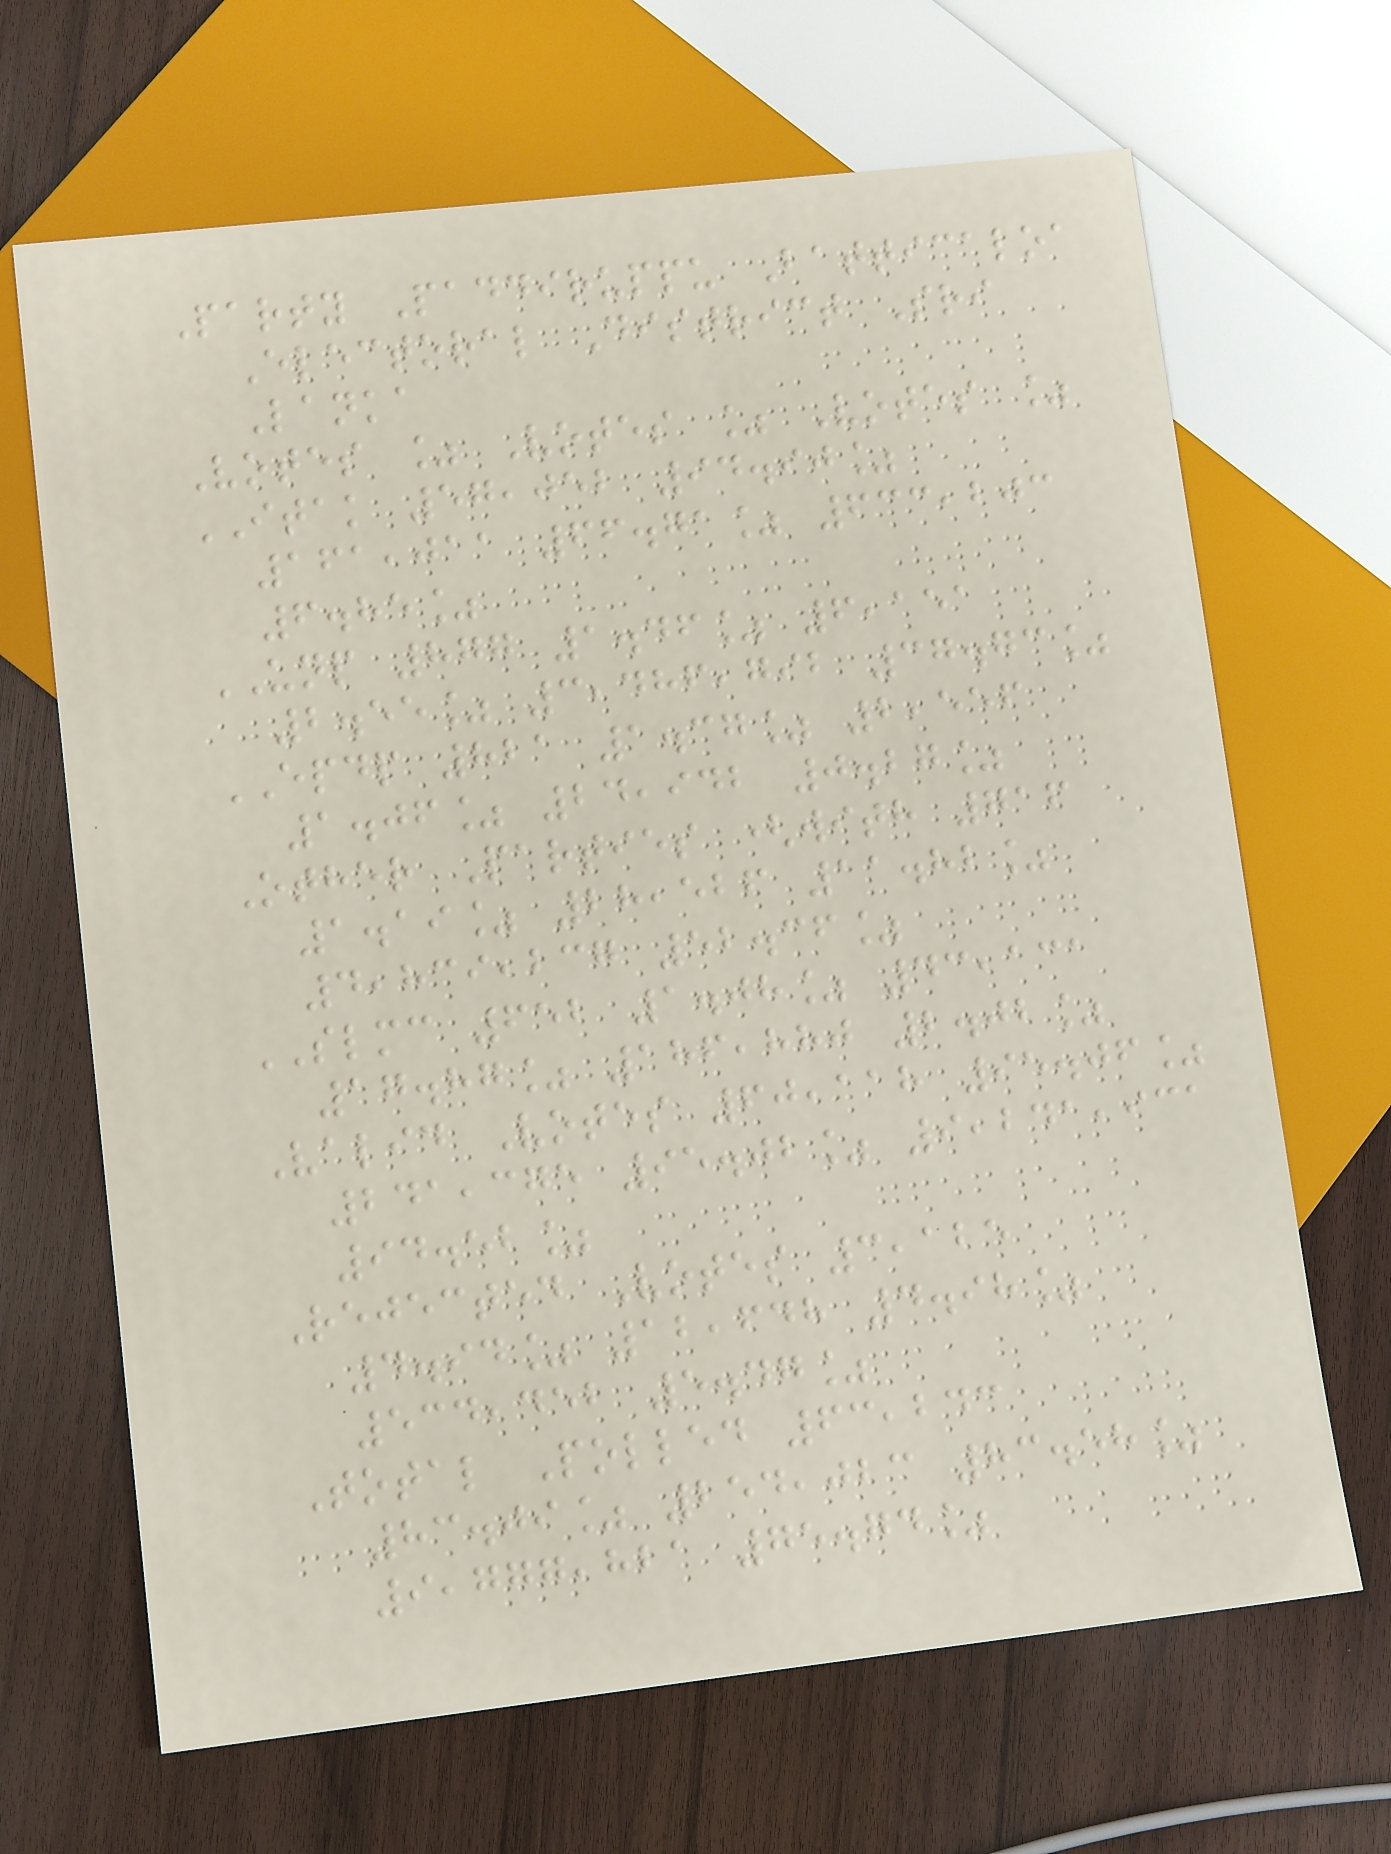Party Paddiruppu Batticaloa
Electoral District Sri
Lanka
Votes % Votes % Votes %
ITAK 57,052 94.90%
161,011 66.71% 633,203
6.85%
UNP 877 1.46% 6,151
2.55% 3,486,792 37.73%
EPDP 821 1.37% 2,556
1.06% 24,942 0.27%
Other Parties (with 716
1.19% 28,526 11.82%
4,839,237 52.36%
SLMC 652 1.08% 43,131
17.87% 186,880 2.02%
Valid Votes 60,118 95.06%
241,375 95.02% 9,241,931
94.52%
Rejected Votes 3,125
4.94% 12,648 4.98%
534,452 5.47%
Total Polled 63,243
83.09% 254,023 83.58%
9,777,821 75.74%
